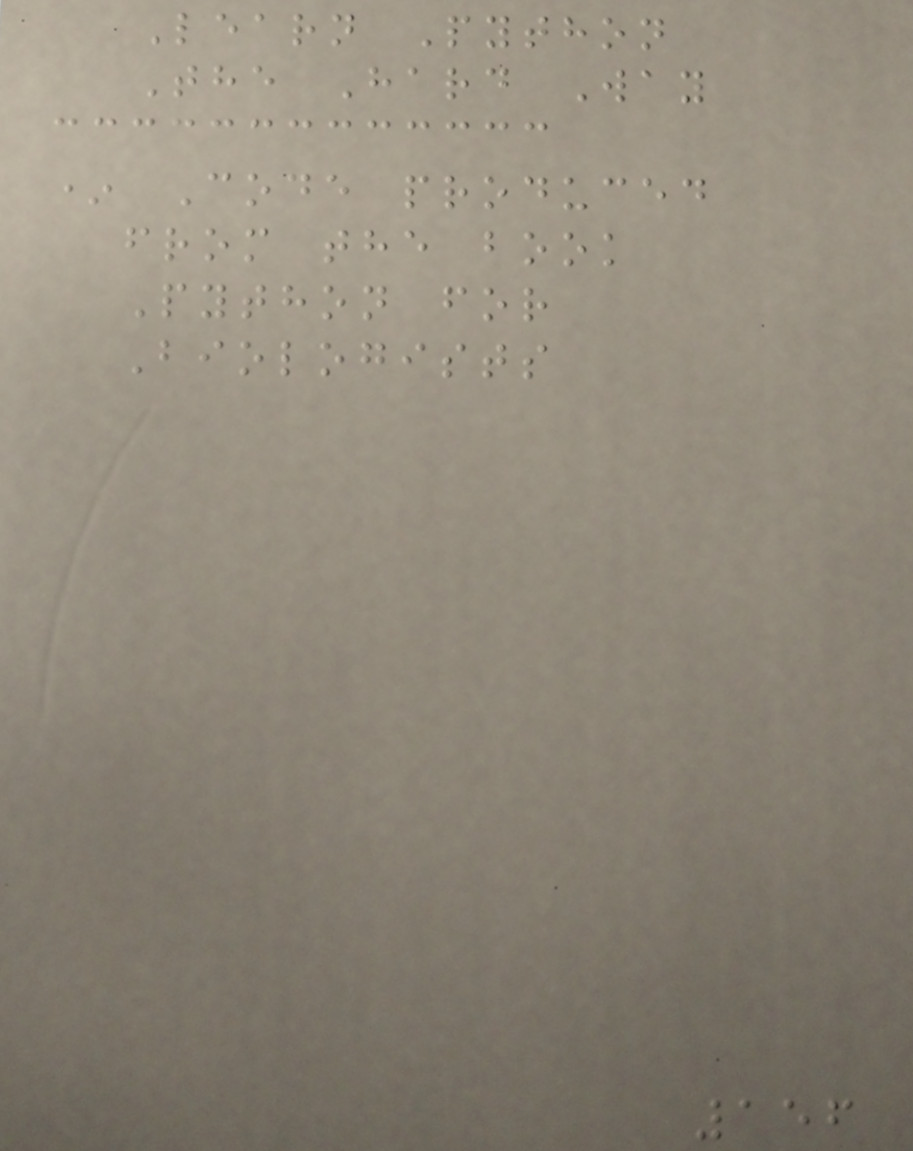Learn Python
The Hard Way
* Code produced
from the book
Python for
Biologists
156
